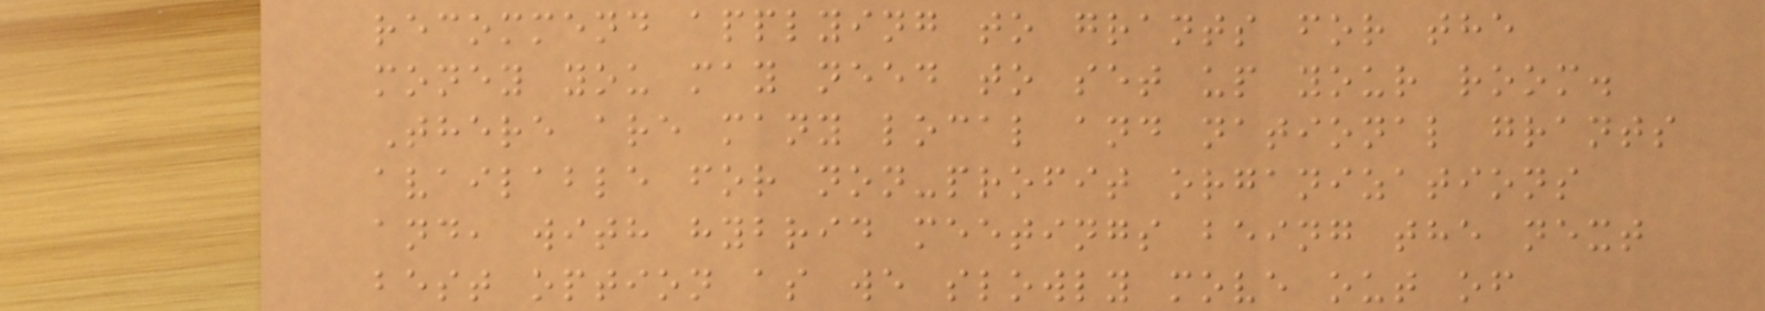recommend applying to grants for the
money you may need to set up your room.
There are many local and national grants
available for non-profit organizations
and, with hybrid meetings being the next
best option as we slowly move out of
